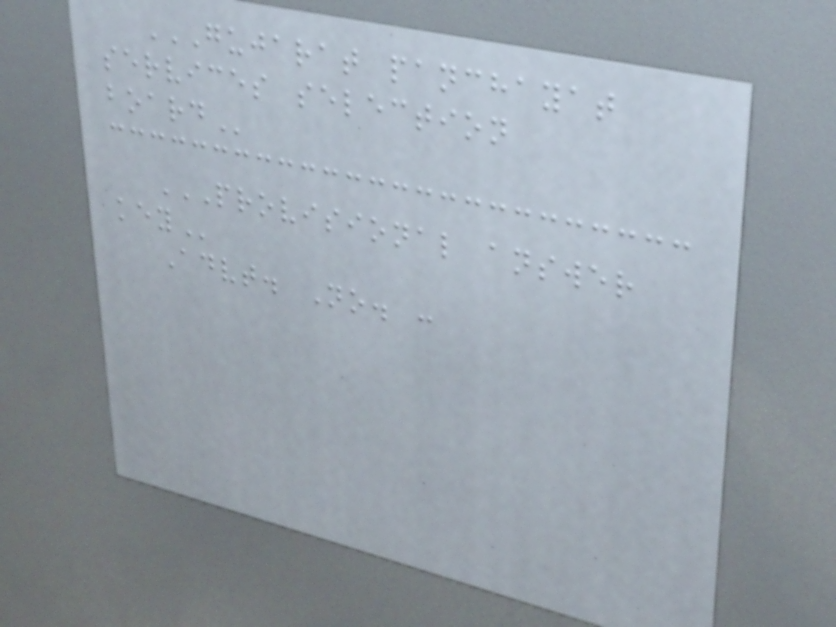GUJARAT PANCHAYAT
SERVICES SELECTION
BOARD
PROVISIONAL ANSWER
KEY
Advt. No. :
